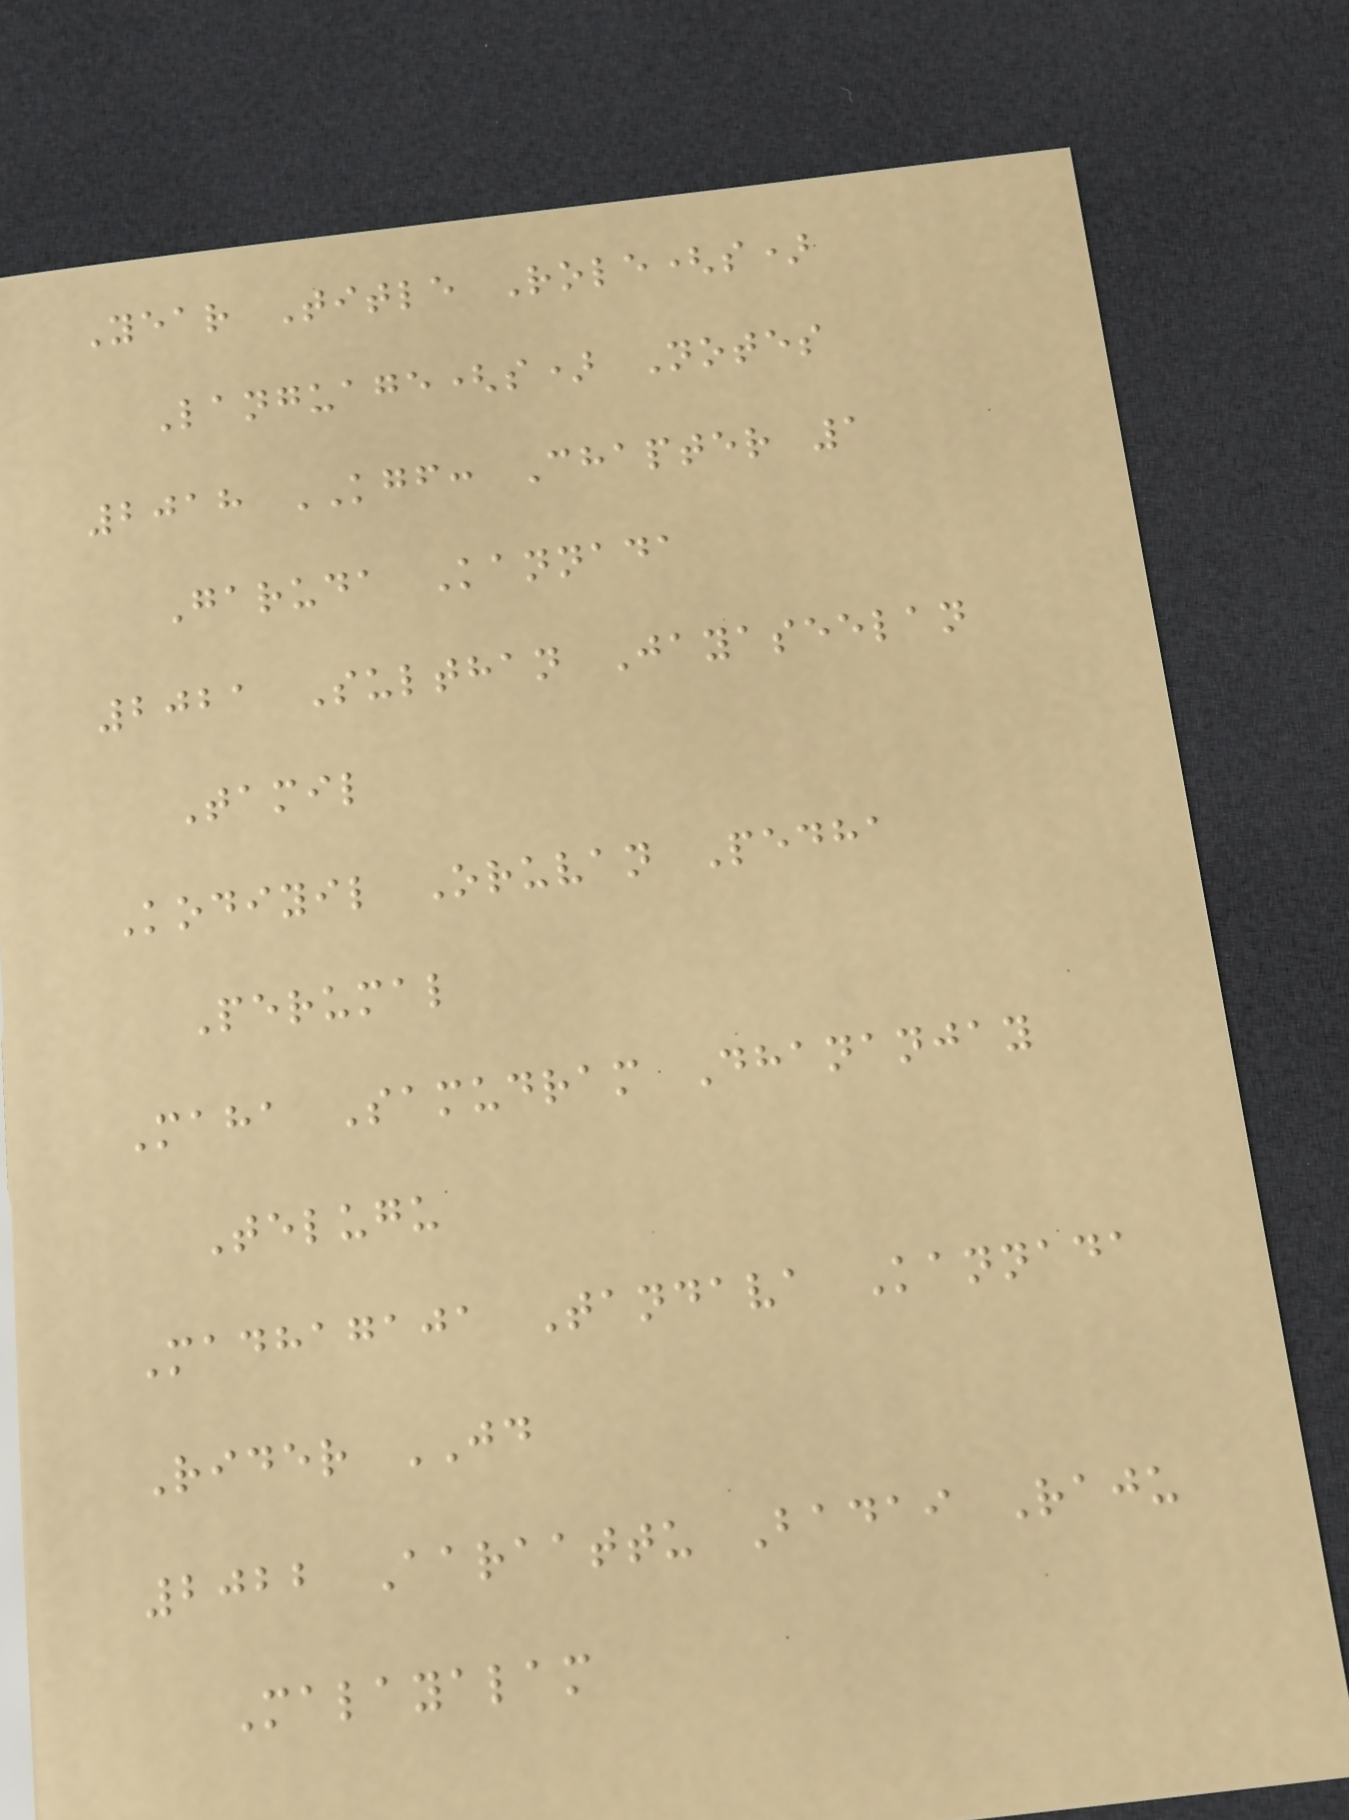Year Title Role(s)
Language(s) Notes
2018 KGF: Chapter 1
Garuda Kannada
2021 Sulthan Jayaseelan
Tamil
Kodiyil Oruvan Pedha
Perumal
Maha Samudram Dhananjay
Telugu
Madhagaja Tandava Kannada
Rider JD
2022 Aaraattu Badai Raju
Malayalam
